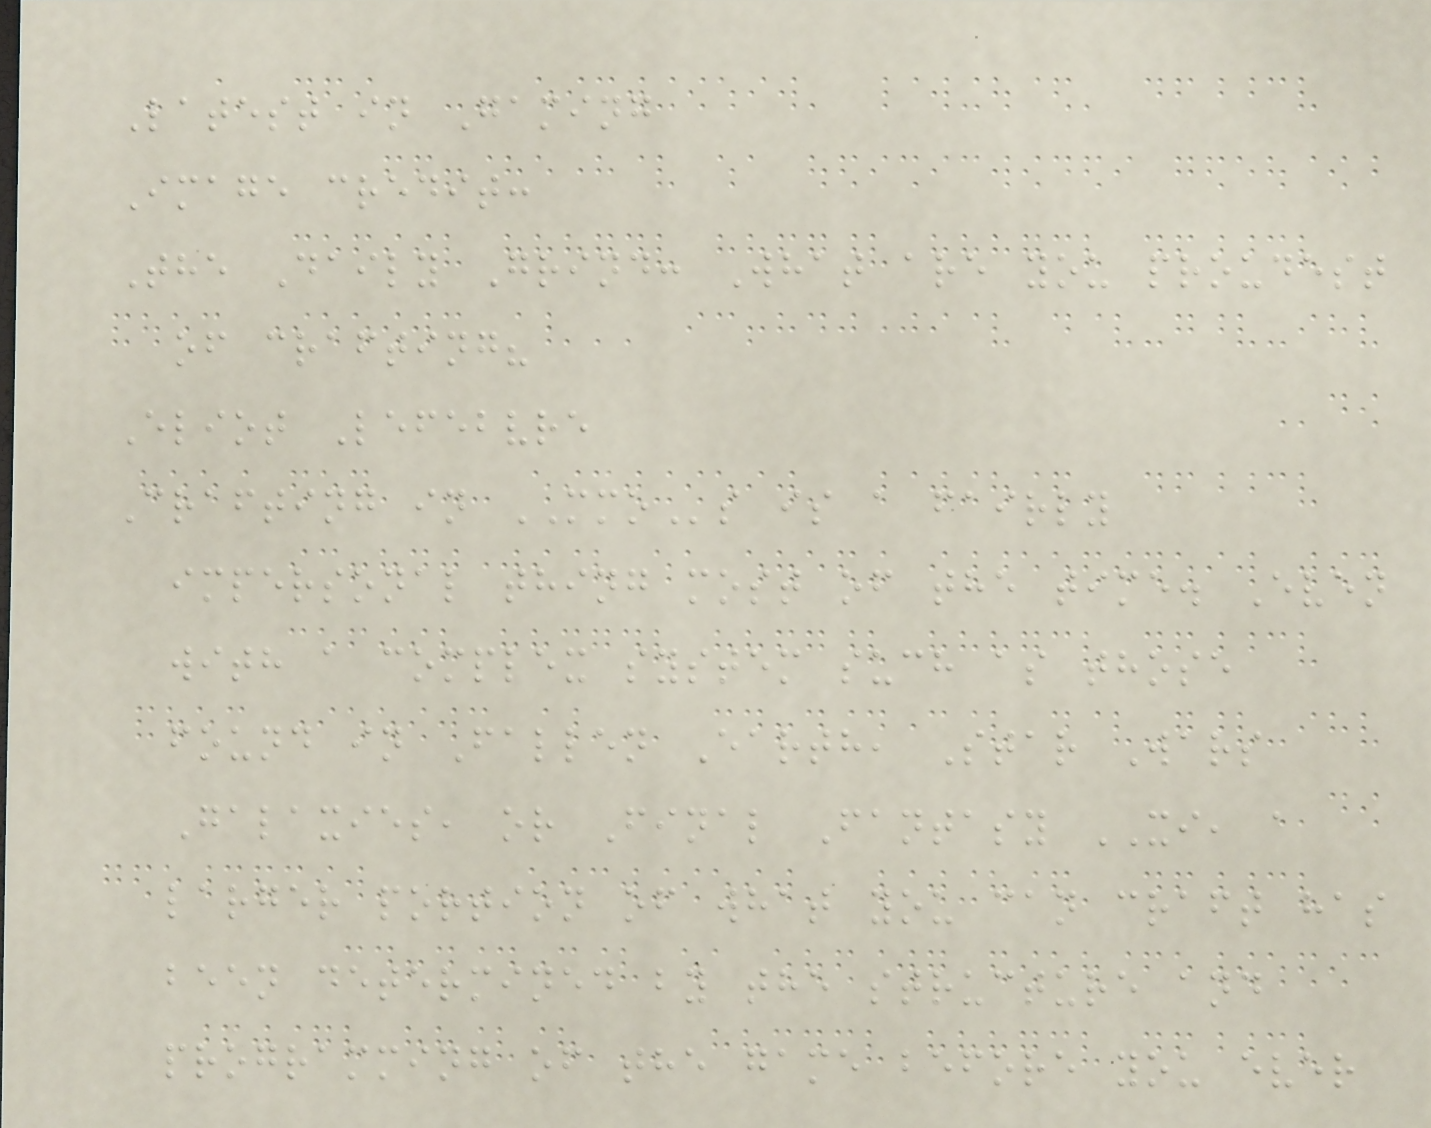Latest in Gaming
Image credit:
The Daily Grind: What are you proudest
of crafting?
Eliot Lefebvre
Crafting in MMOs is a fairly
impersonal thing most of the time. Even
with a complex system such as those
found in Fallen Earth, Star Wars
Galaxies, or Final Fantasy XI, a
larger portion of what you can craft has
been determined by the structure and
programming of the game before you ever
